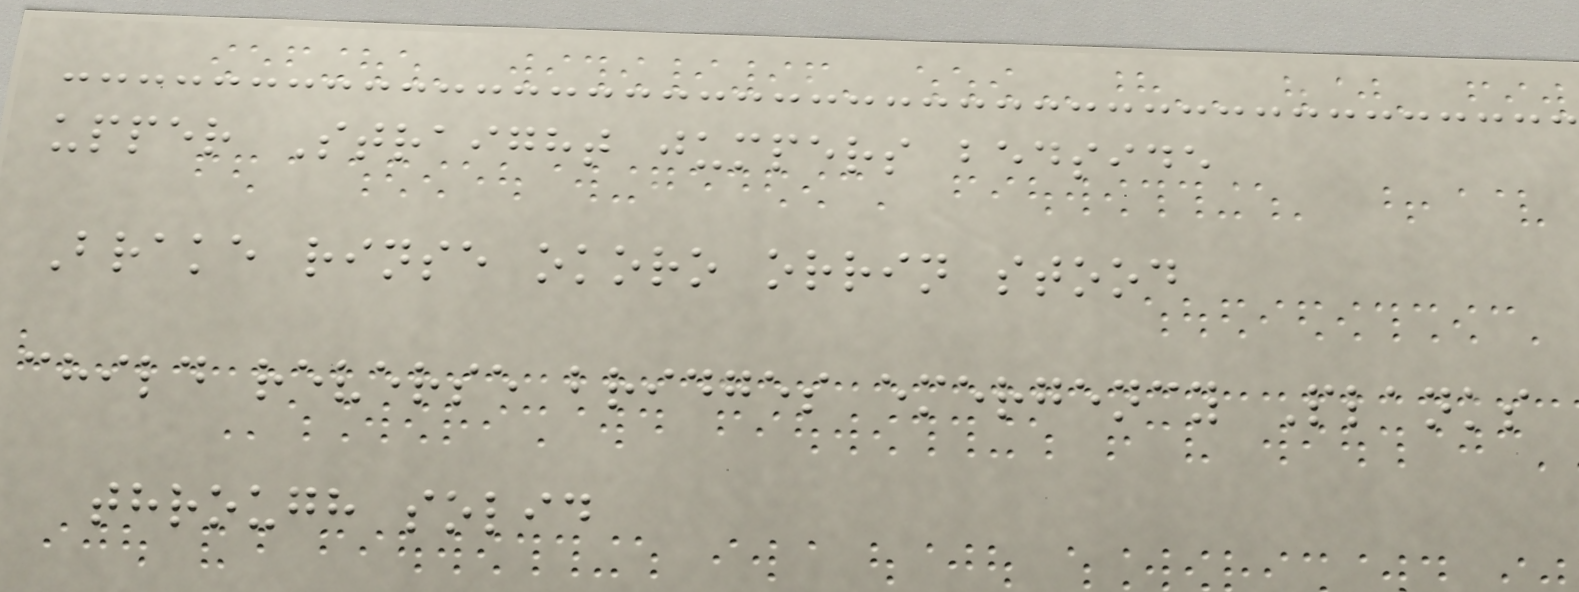upper Straight jumpers bedside
Brake rinse okoro orrin stood
child reverse bridges emergency Planks
through solid
